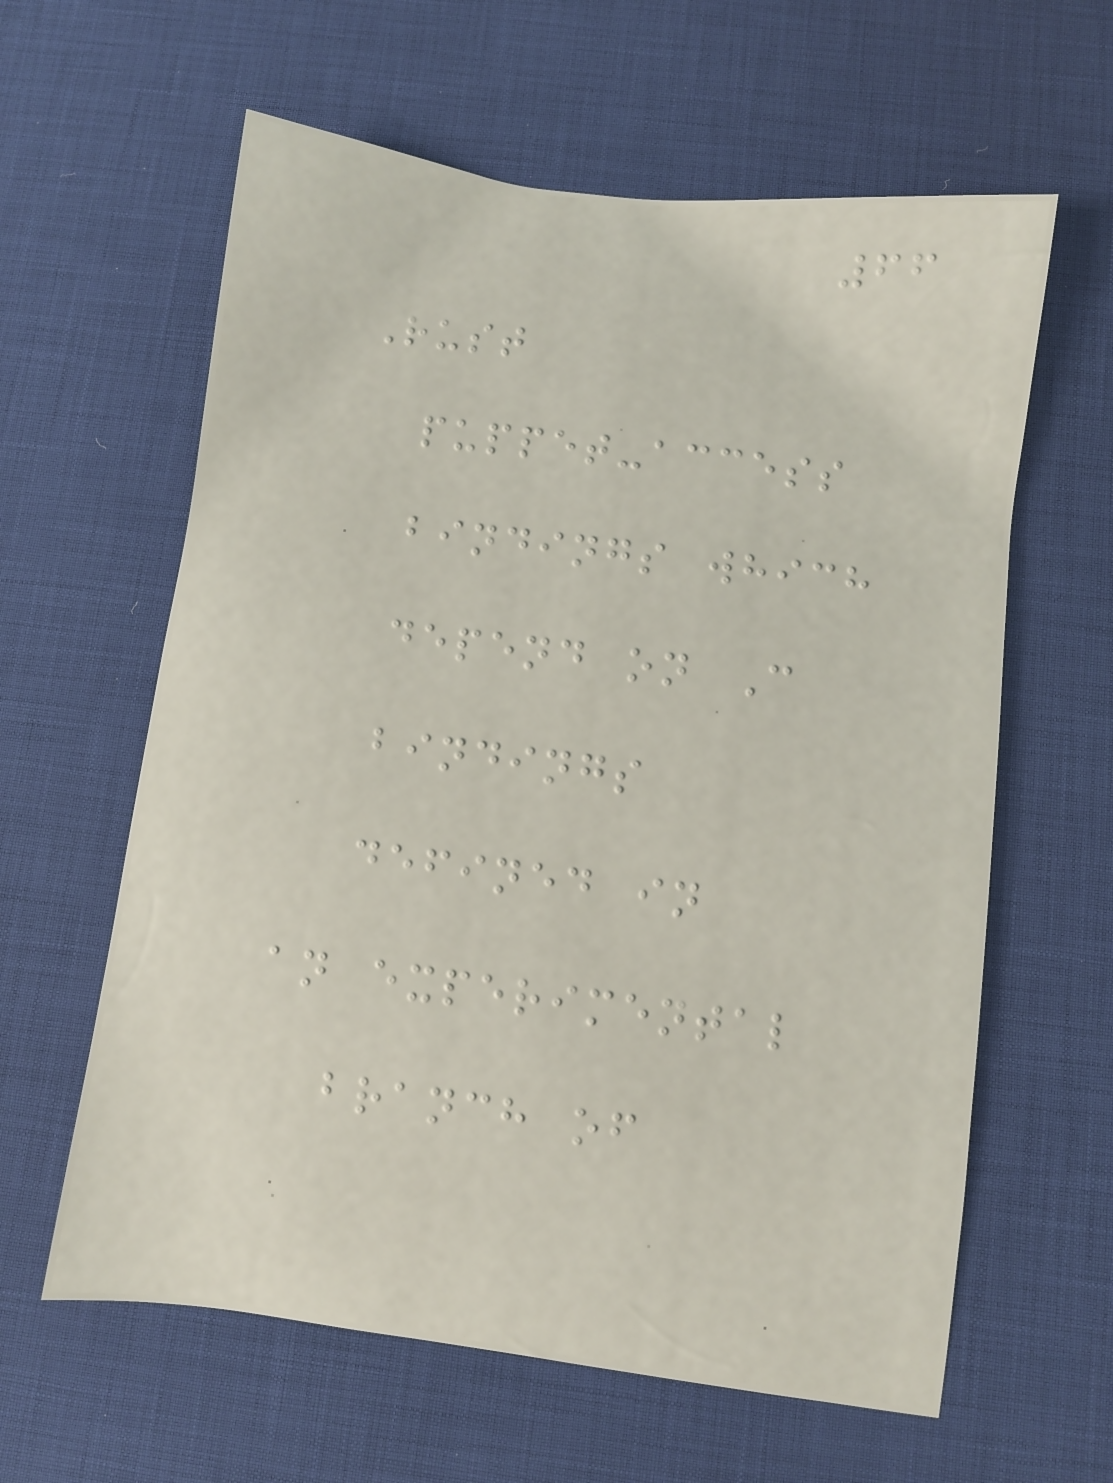66
Rust
puppet-access
bindings which
depend on C
bindings
defined in
an experimental
branch of
